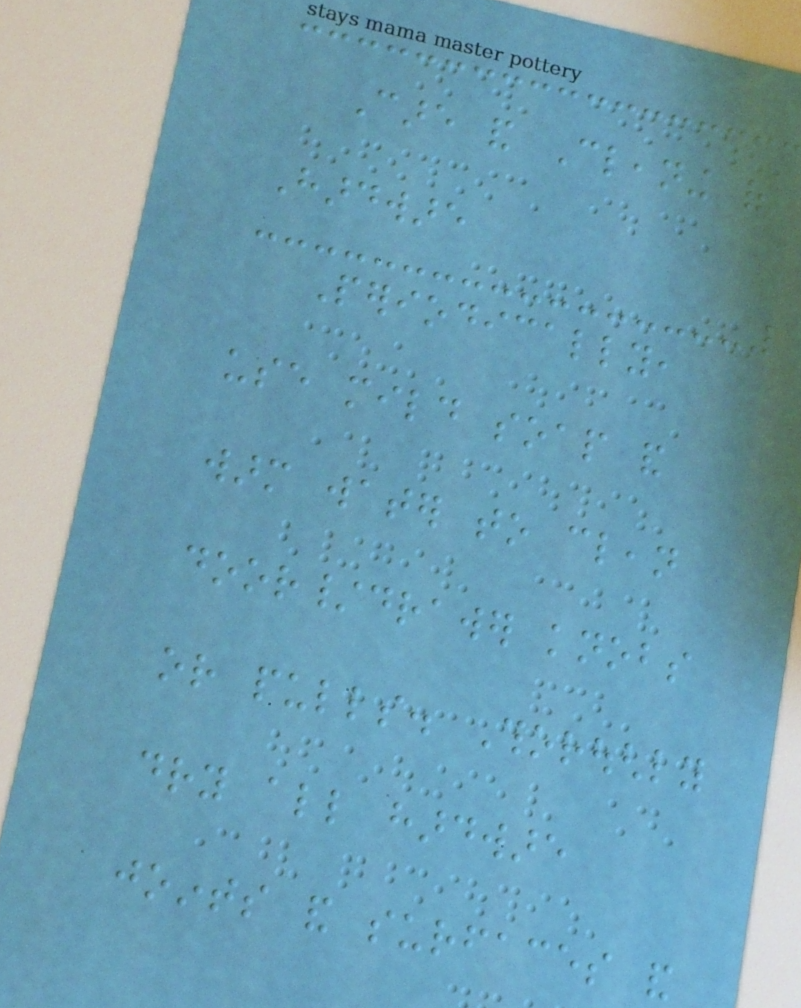Care and Cleaning of
Hardware
Periodically,
use mild soap and
warm water to clean
door/drawer knobs
or pulls. Thoroughly
dry all hardware
joints and surfaces and
